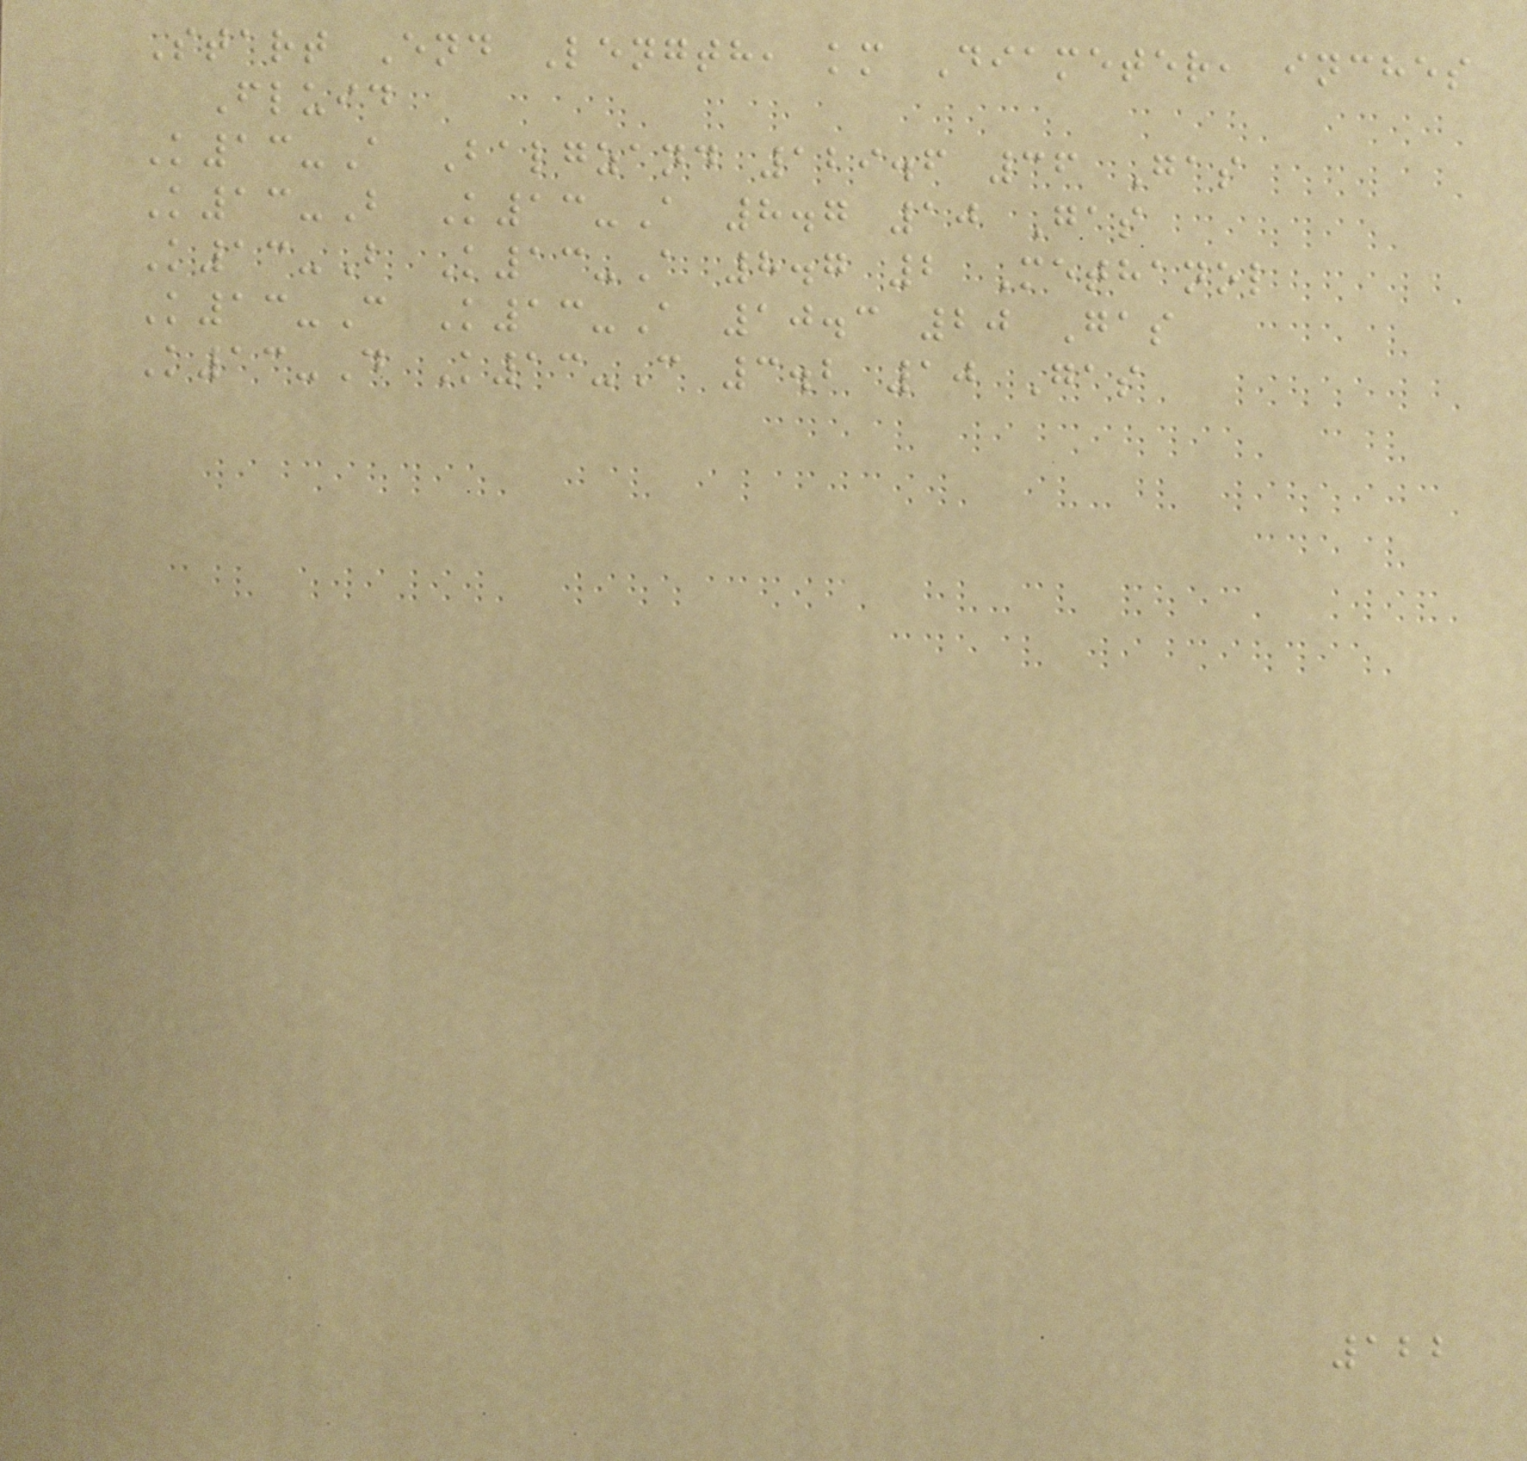Start End Length, km Diameter, inches
Fluid
K13-A Balgzand 129.6 36 Gas
K13-B K13-A 8.7 10 Gas
K13-B K13-A 8.7 2 Methanol
K13-C K13-A 10.3 20 Gas
K13-D K13-C 3.2 10 Gas
122
